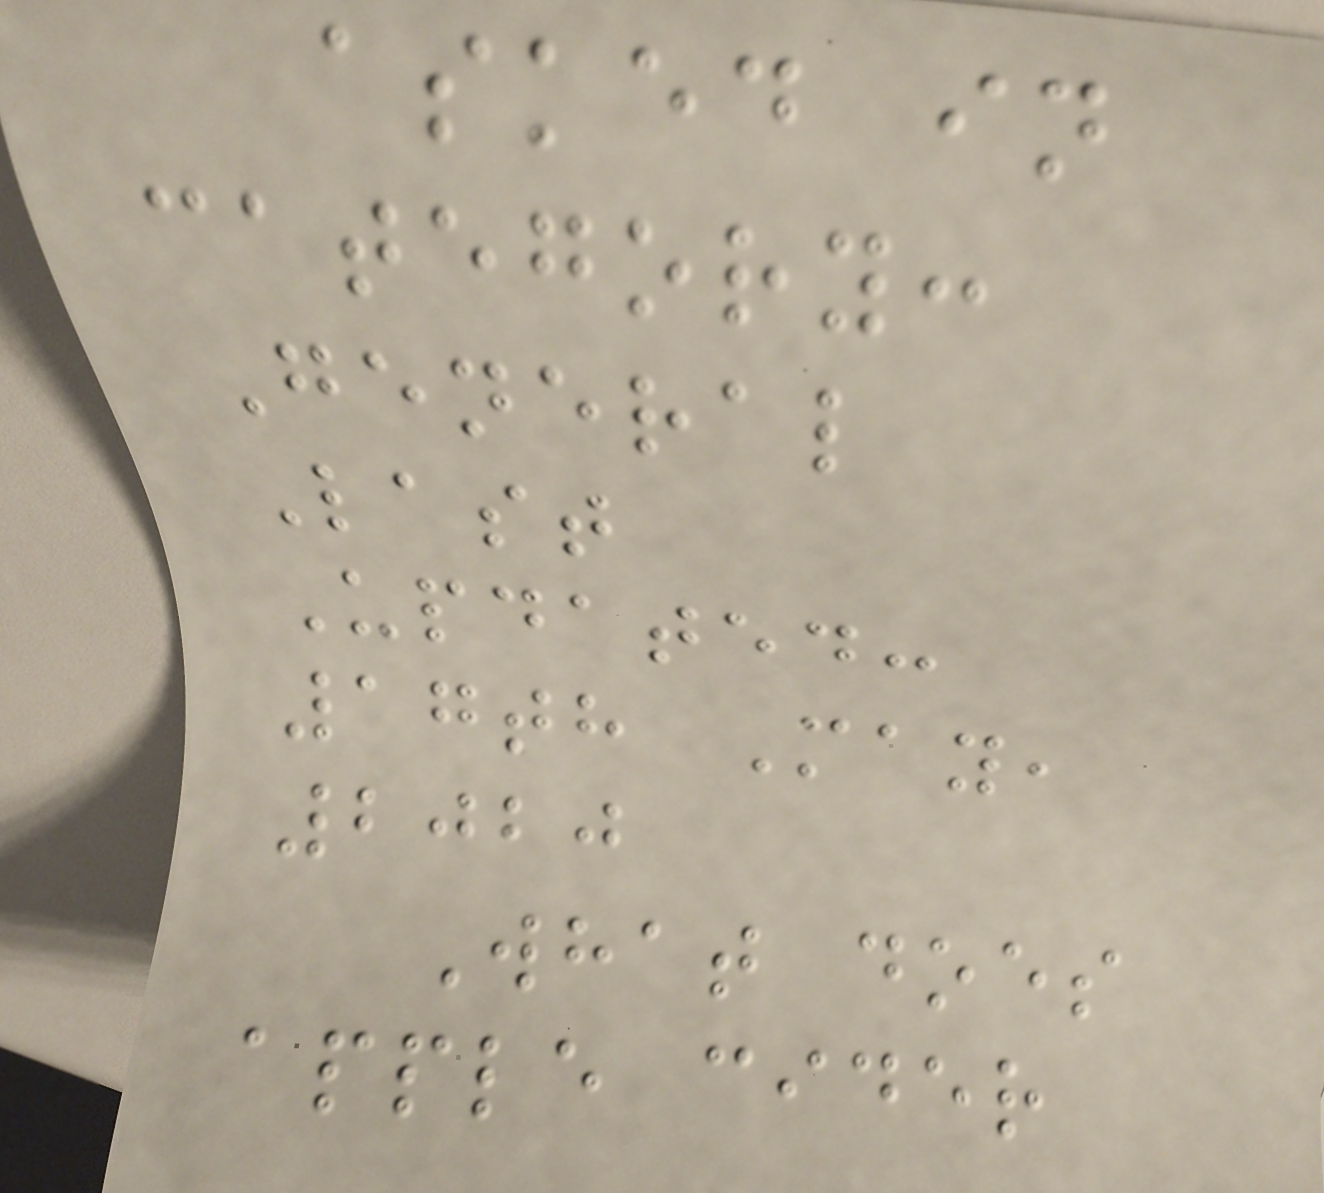asked in
category:
General
Last
Updated:
17th May,
2020
What does
apple cider
